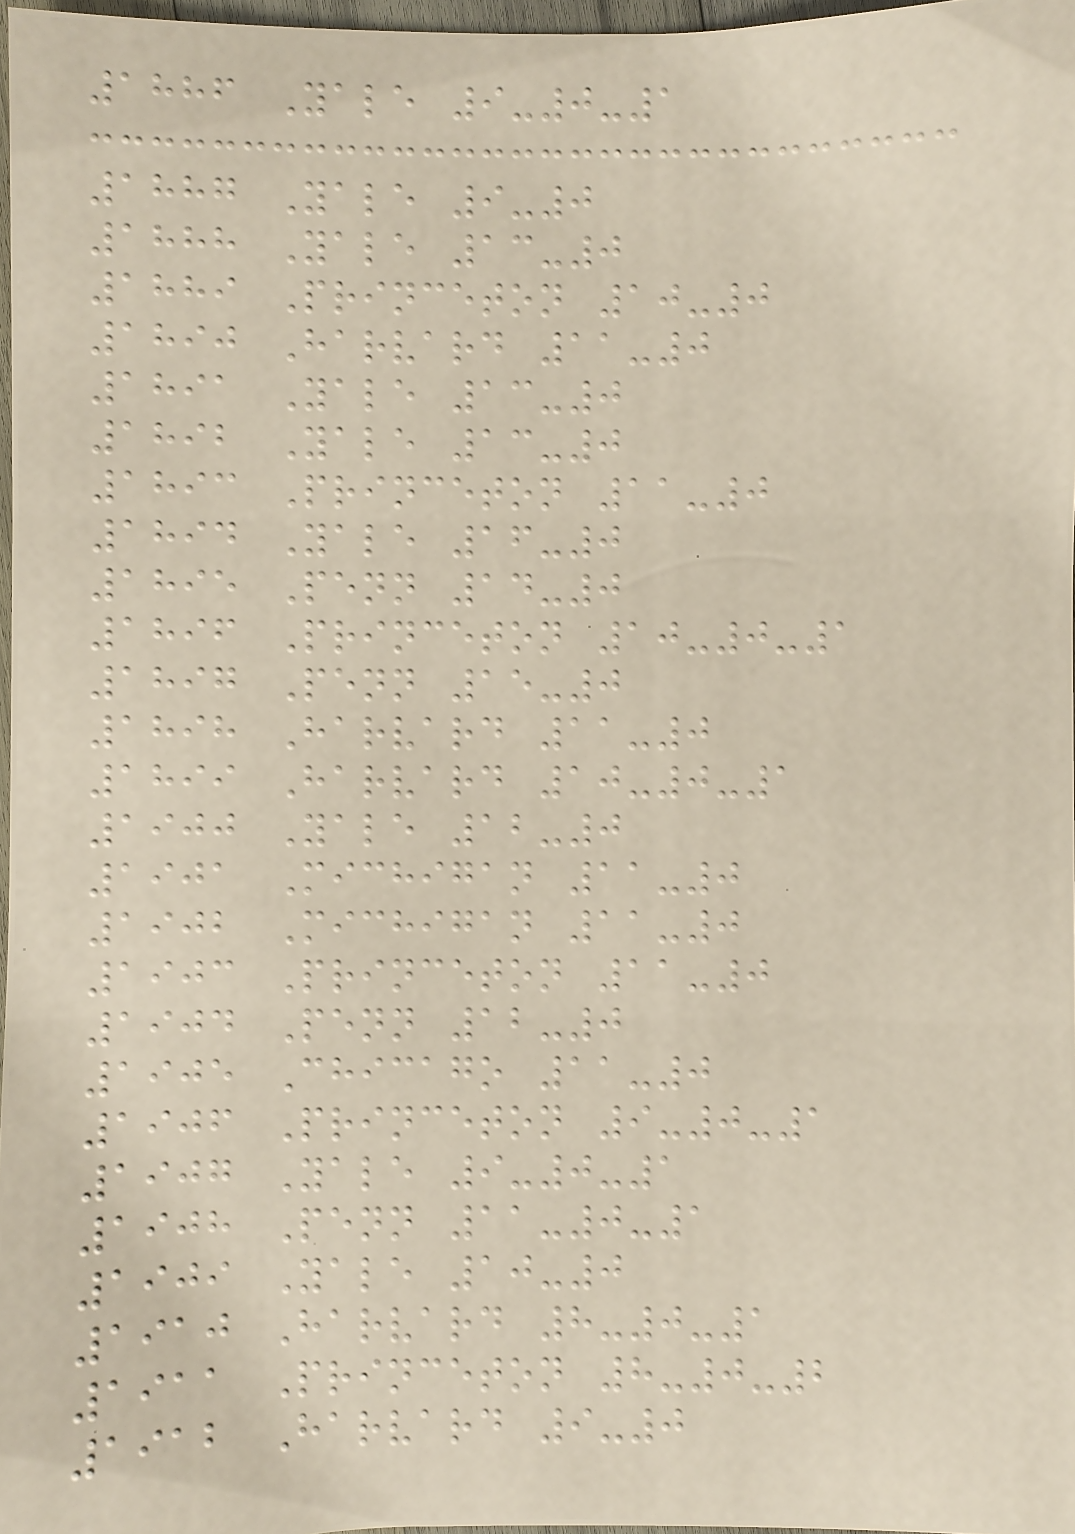1886 Yale 9-0-1
1887 Yale 9-0
1888 Yale 13-0
1889 Princeton 10-0
1890 Harvard 11-0
1891 Yale 13-0
1892 Yale 13-0
1893 Princeton 11-0
1894 Yale 16-0
1895 Penn 14-0
1896 Princeton 10-0-1
1897 Penn 15-0
1898 Harvard 11-0
1899 Harvard 10-0-1
1900 Yale 12-0
1901 Michigan 11-0
1902 Michigan 11-0
1903 Princeton 11-0
1904 Penn 12-0
1905 Chicago 11-0
1906 Princeton 9-0-1
1907 Yale 9-0-1
1908 Penn 11-0-1
1909 Yale 10-0
1910 Harvard 8-0-1
1911 Princeton 8-0-2
1912 Harvard 9-0
